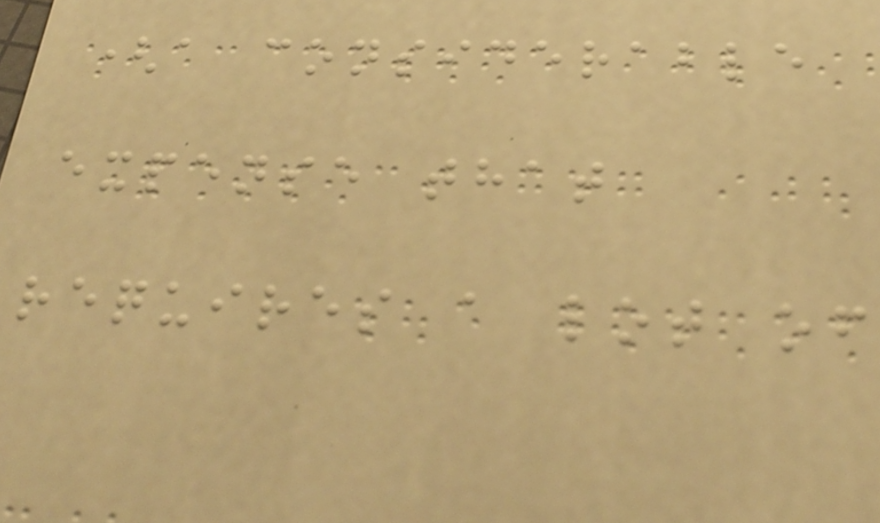(a considerable
expense that
requires a lot of
